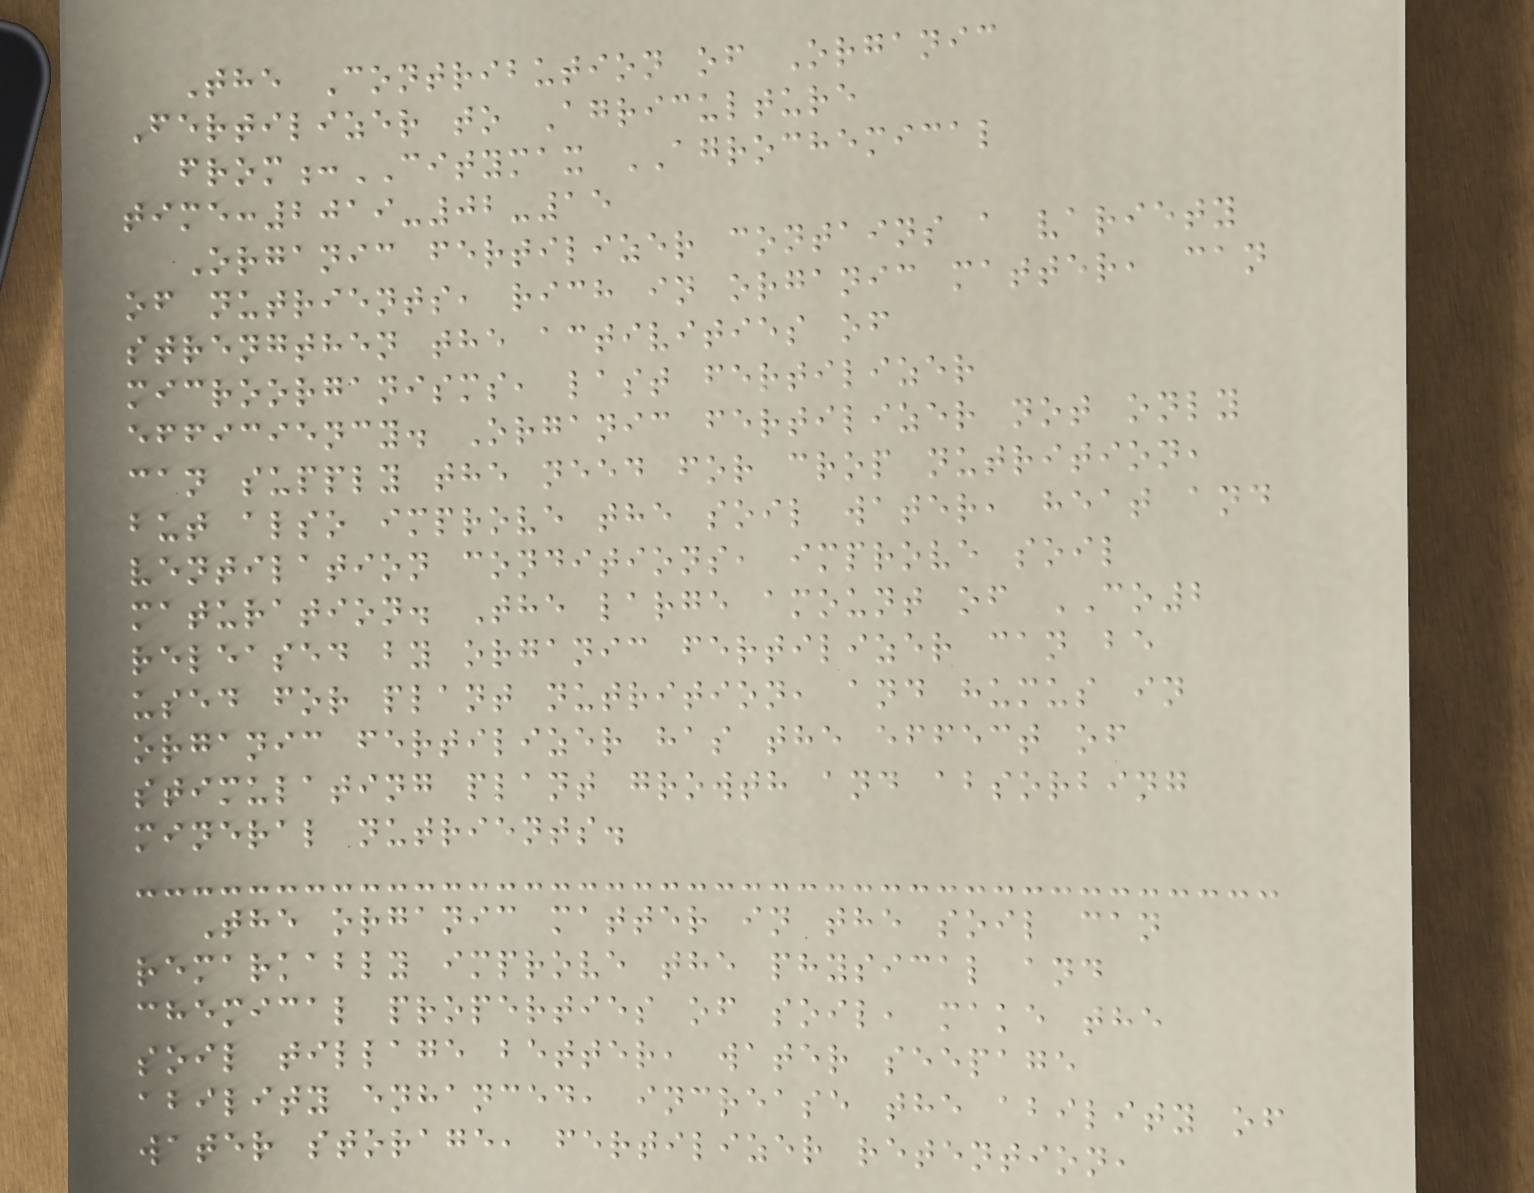The Contribution of Organic
Fertilizer to Agriculture
from:CITYMAX AGROCHEMICAL
time:2019-02-15
Organic fertilizer contains a variety
of nutrients, rich in organic matter, can
strengthen the activities of
microorganisms, last fertilizer
efficiency. Organic fertilizer not only
can supply the need for crop nutrition,
but also improve the soil water, heat and
ventilation conditions, improve soil
maturation. The large amount of CO2
released by organic fertilizer can be
used for plant nutrition, and humus in
organic fertilizer has the effect of
stimulating plant growth and absorbing
mineral nutrients.
The organic matter in the soil can
remarkably improve the physical and
chemical properties of soil, make the
soil tillage better, water seepage
ability enhanced, increase the ability of
water storage, fertilizer retention,
